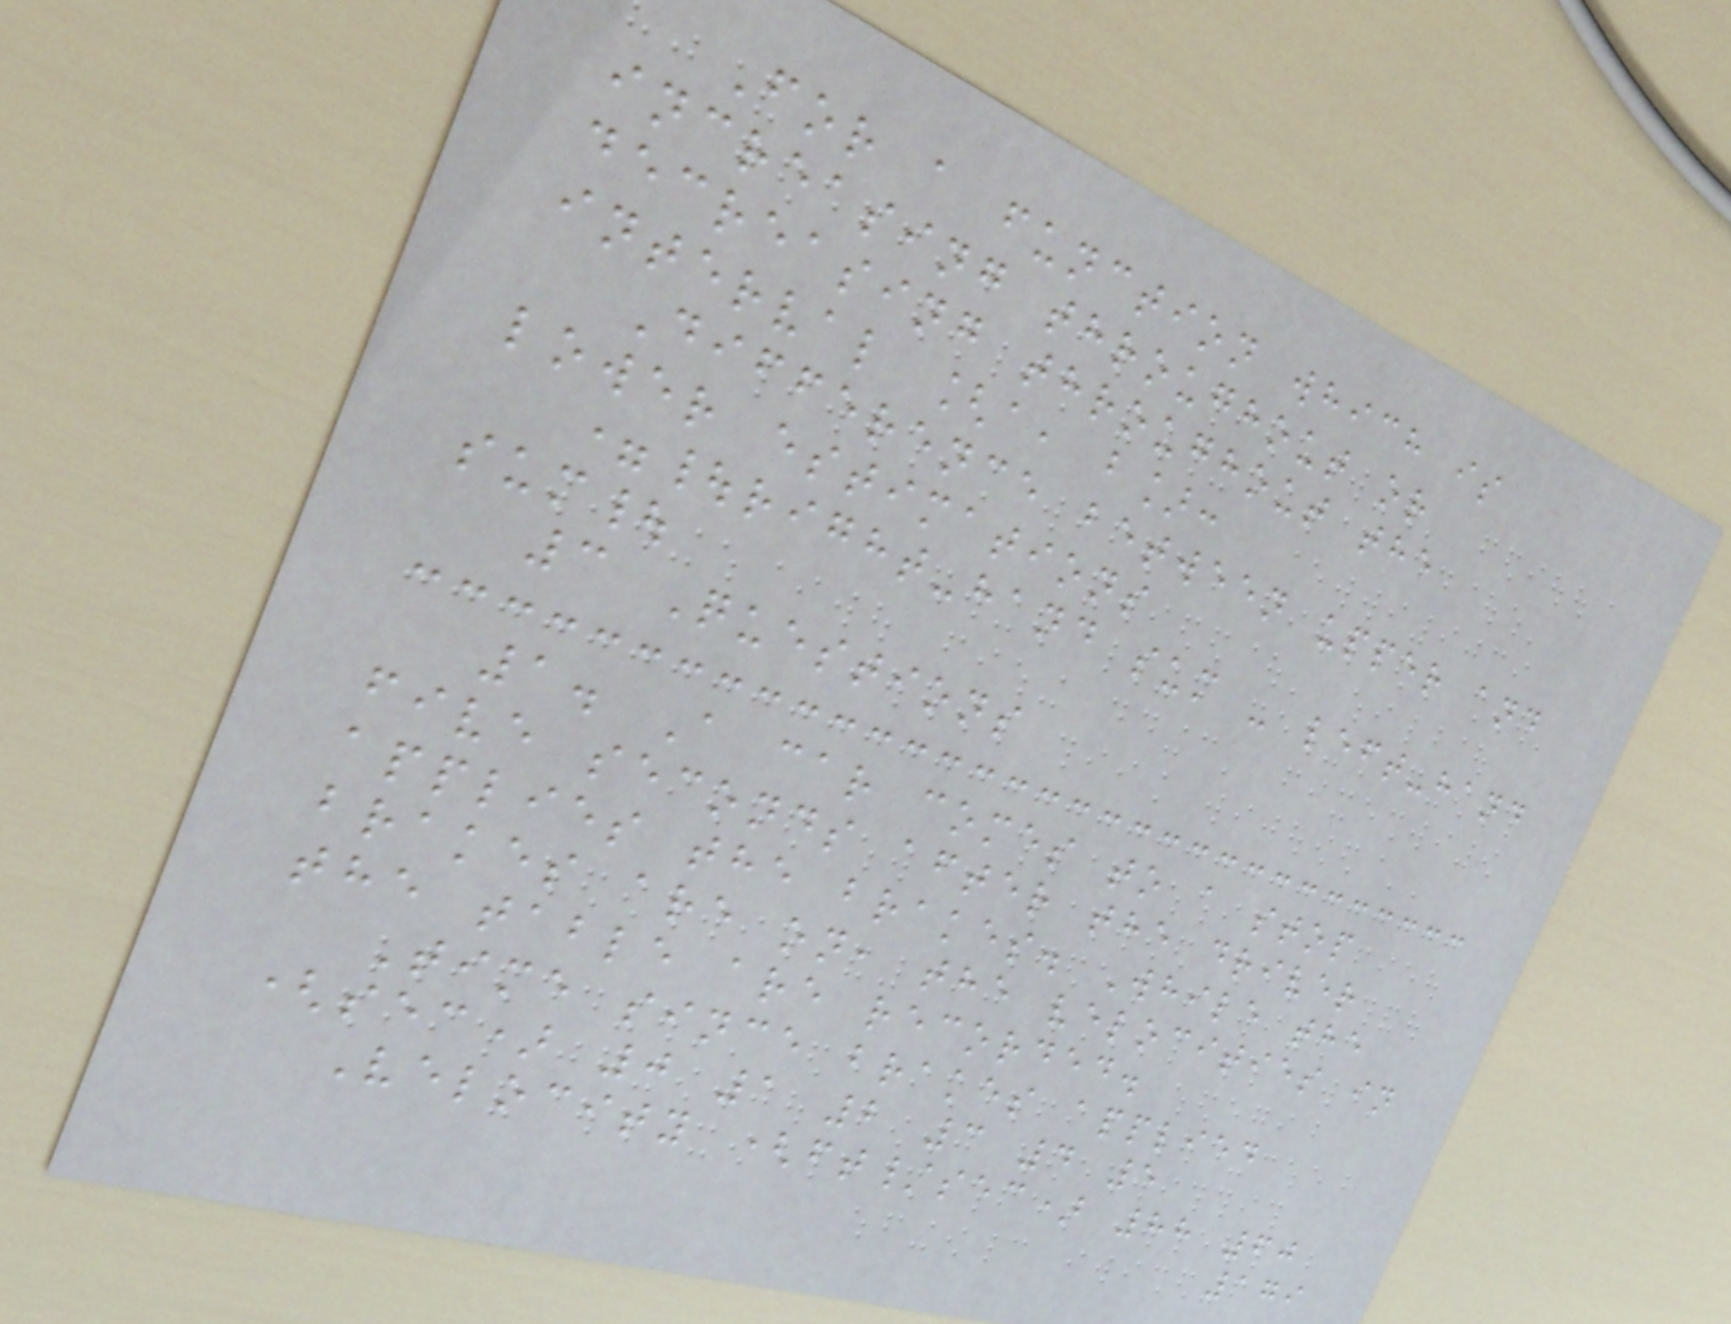For a function which is
increasing throughout or
decreasing throughout the
interval [a, b]:
Difference between upper and
lower estimations
=|right-hand sum - left-hand
sum|
3 Questions
1. A car comes to a stop
five seconds after the driver
applies the brakes. While the
brakes are on, the velocities in
the table are recorded.
Time since brakes applied
(sec) 0 1 2 3 4 5
Velocity (ft/sec) 88 60
179
